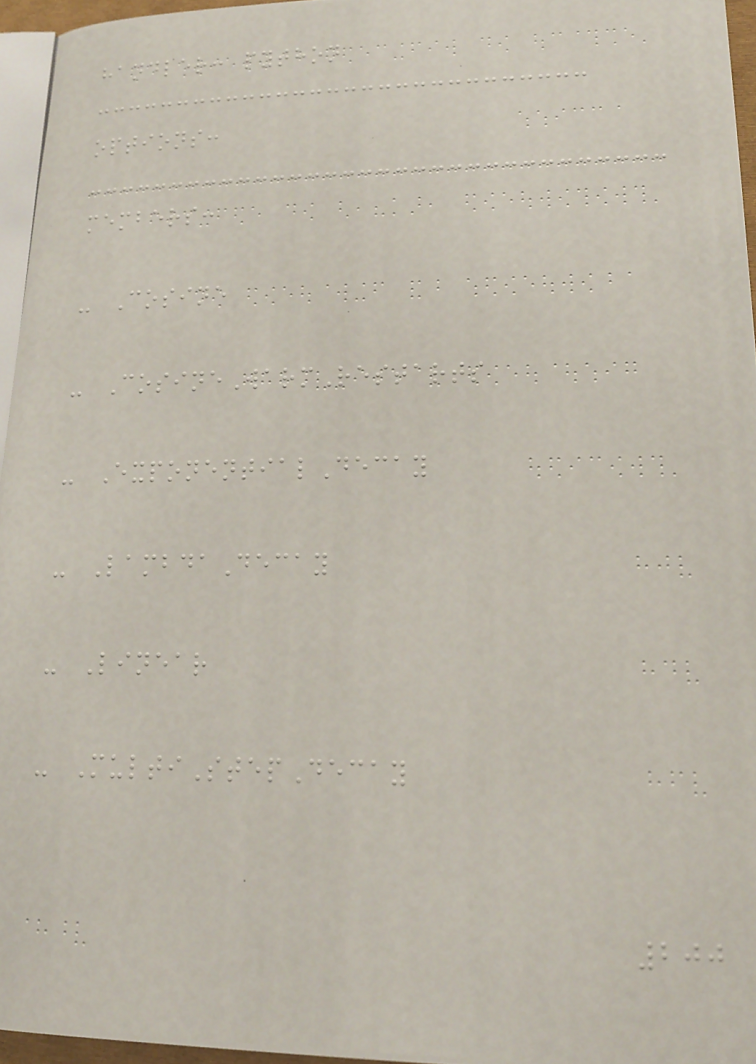handler: python
options:
members:
- Cosine
- CosineWarmRestarts
- ExponentialDecay
- LambdaDecay
- Linear
- MultiStepDecay
200
